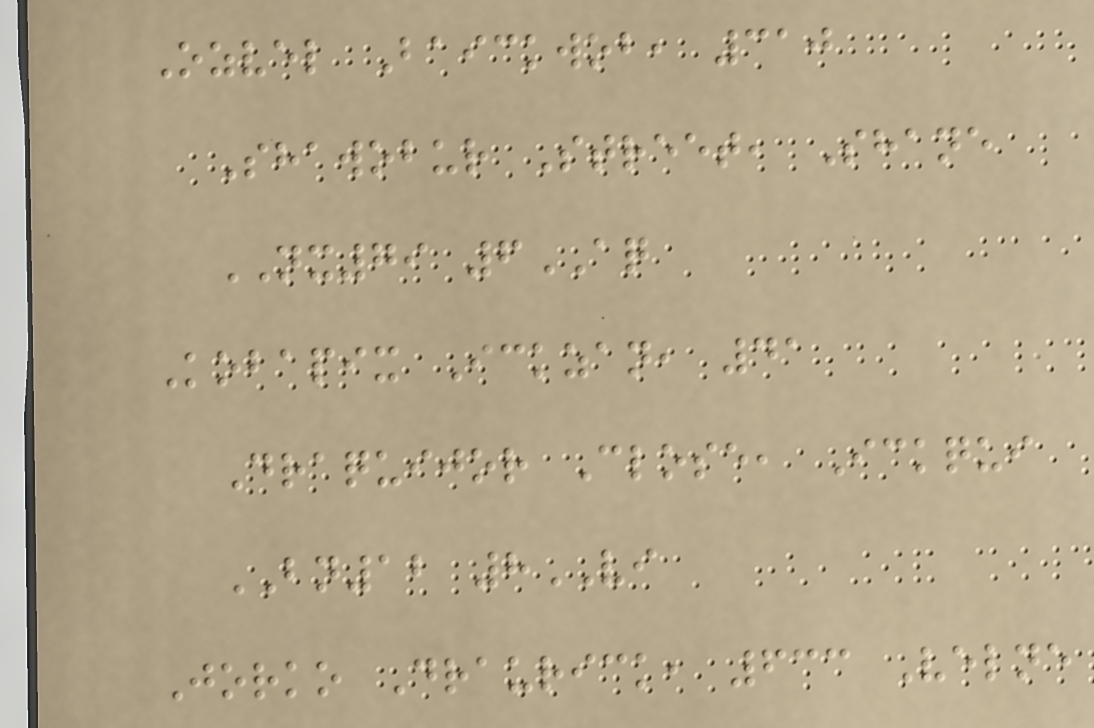Ozvel Baickwob, 310
Shawobur Street, Shane
NX79 6AQ
Kobapix Ickzan, 41
Draquijor Close, Ickqui
BN12 8VI
Jorko Draurick, 633 Velne
